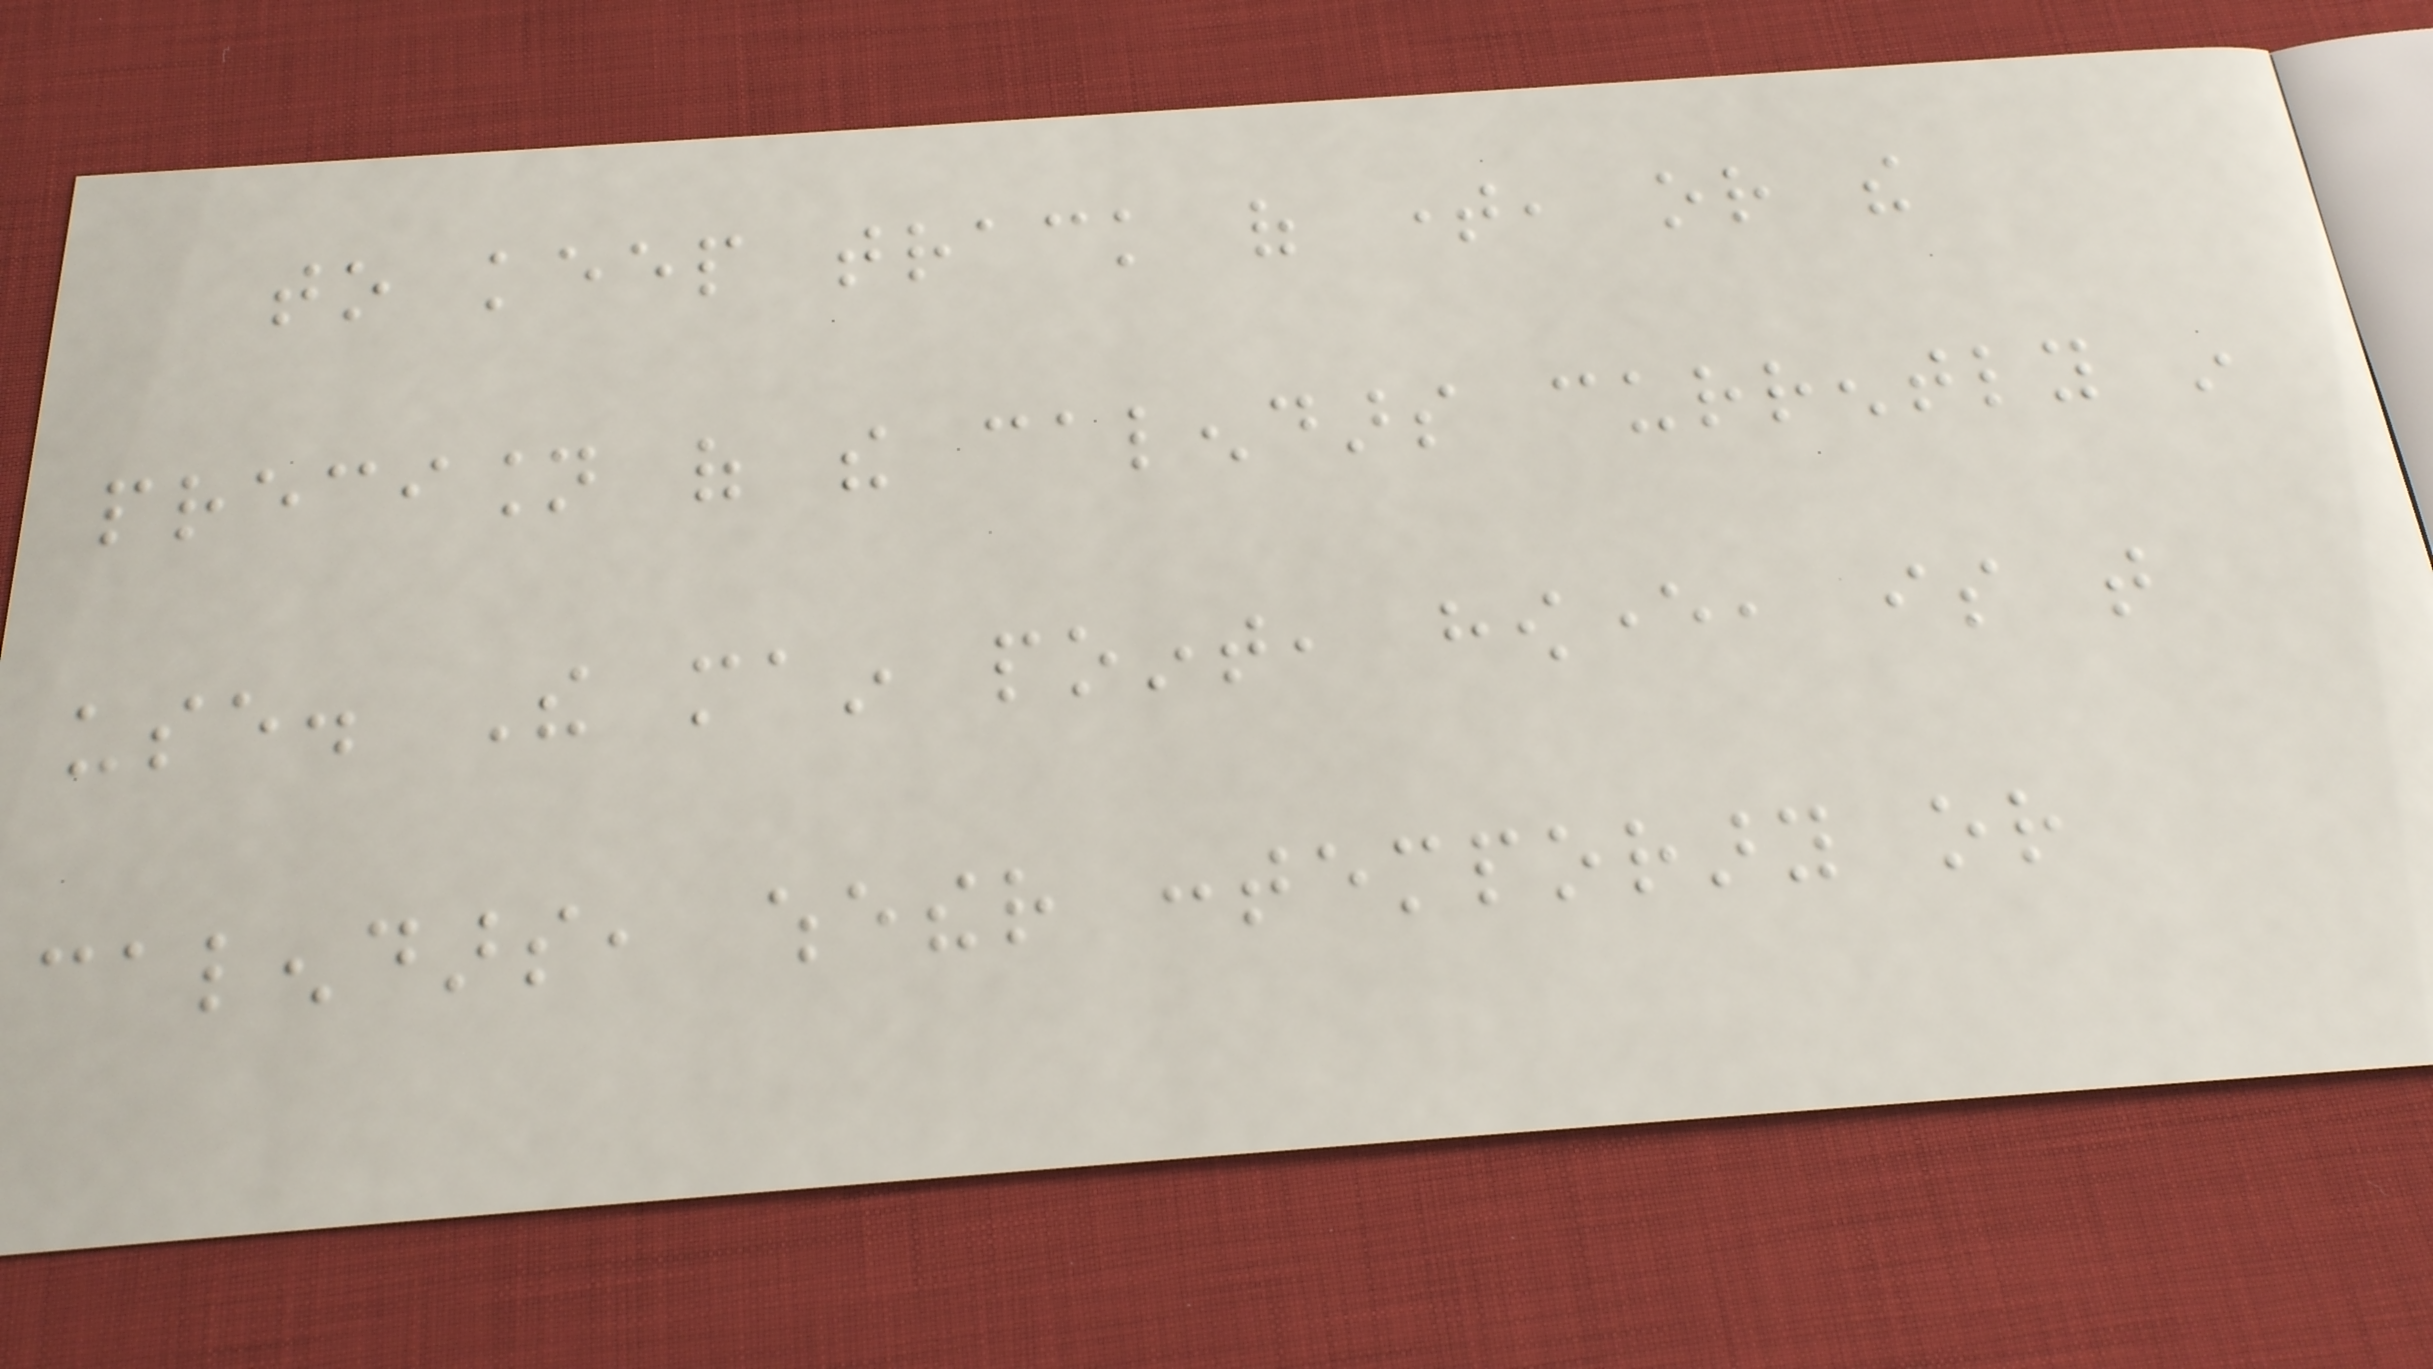to keep track of time, or the
precision of the calendars currently in
use. The main point, however, is that
calendars, whether contemporary or
